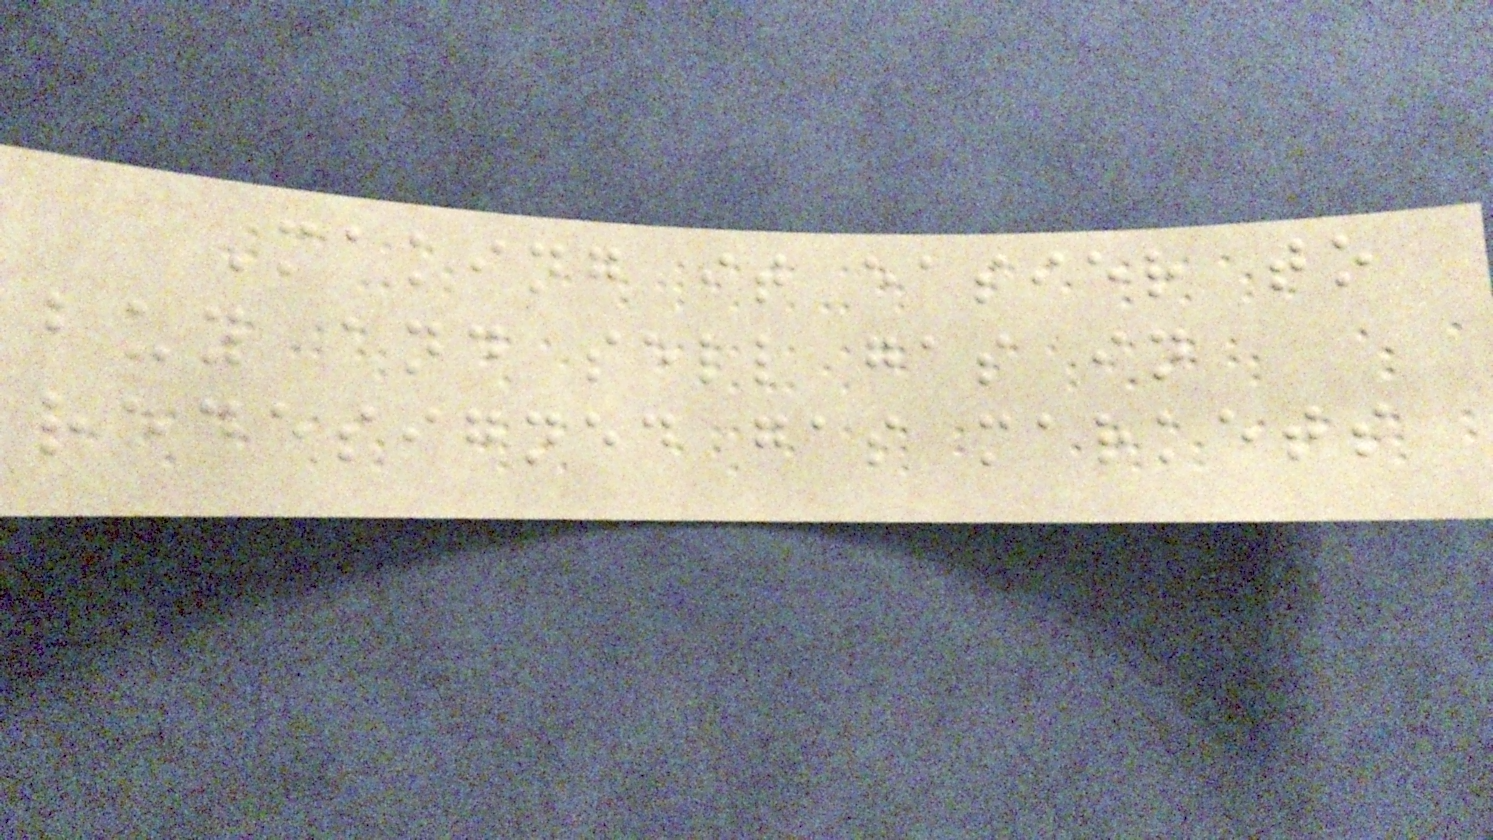Making it easier to
buy and sell gas in
redesigned gas markets
